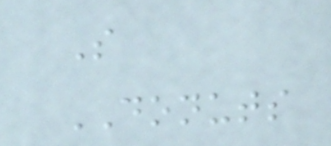S
DONUTS
